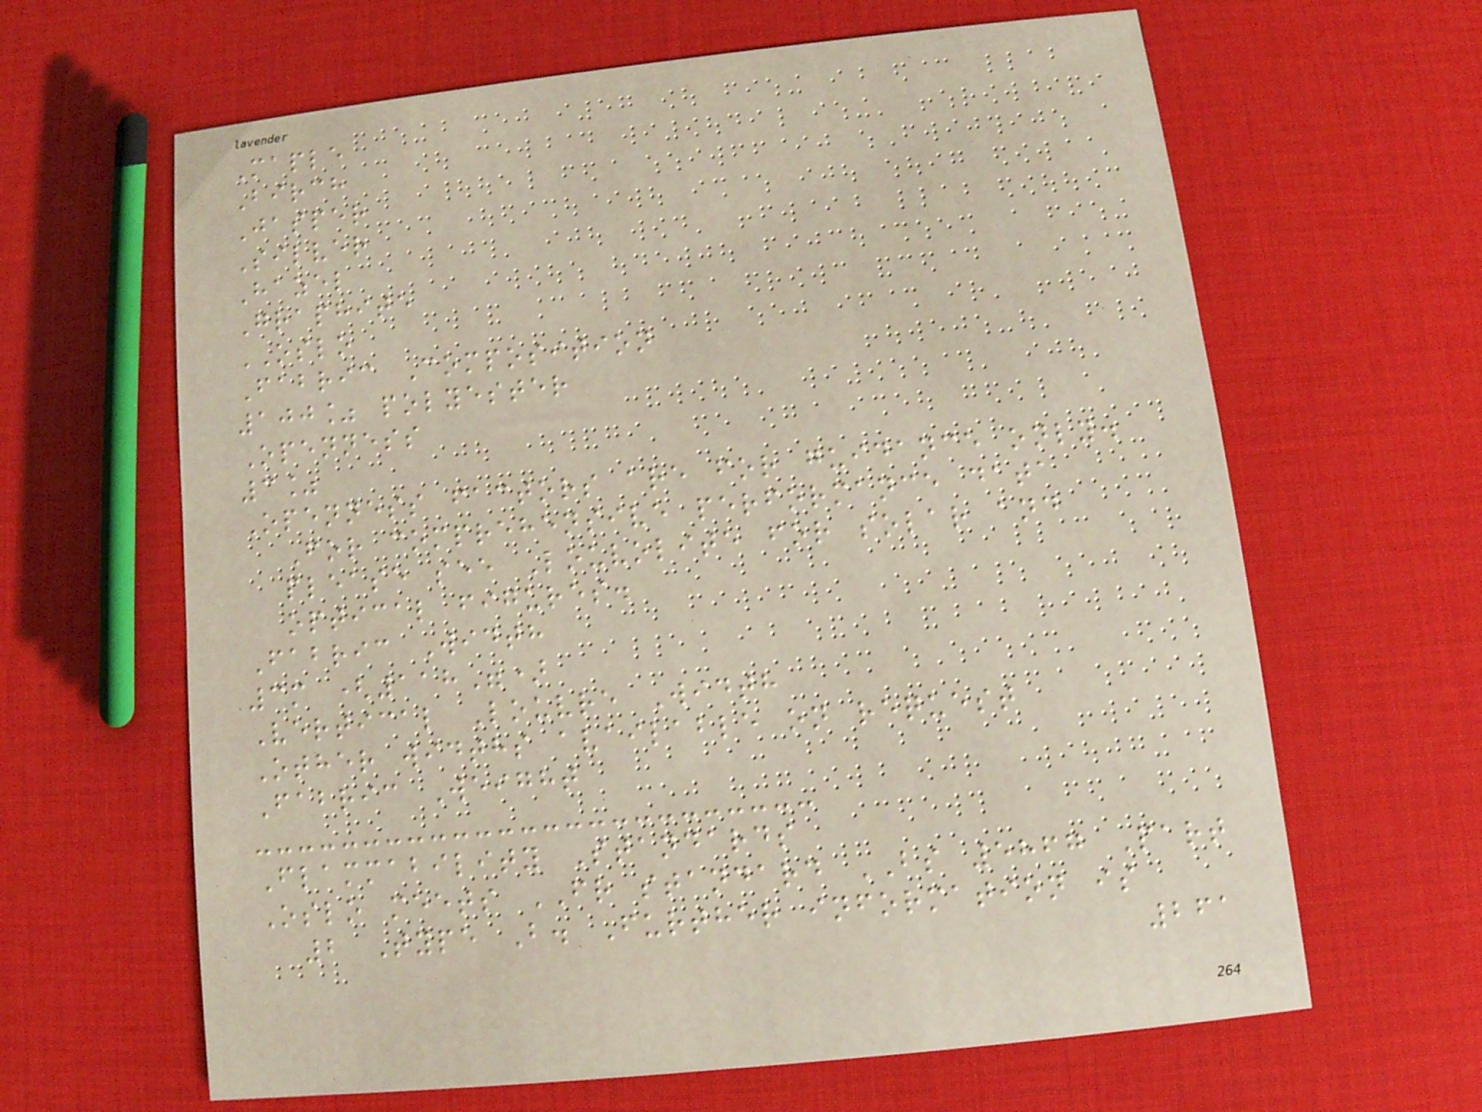Maple
Birch
Jasper
Silver
Hazel
Graphite
OSLO
Fabric Composition
100% polyester
Openness
3%
Openness factors are for guidance only.
For comprehensive performance data
please see Louvolite for solar and
optical figures.
Fabric Width
3m (118")
Vertical Louvre Width
Other widths available on request
Fabric Weight
Flammability Standards
Oslo meets FR standard BS 5867 Part
2 Type B. Further information is
261
